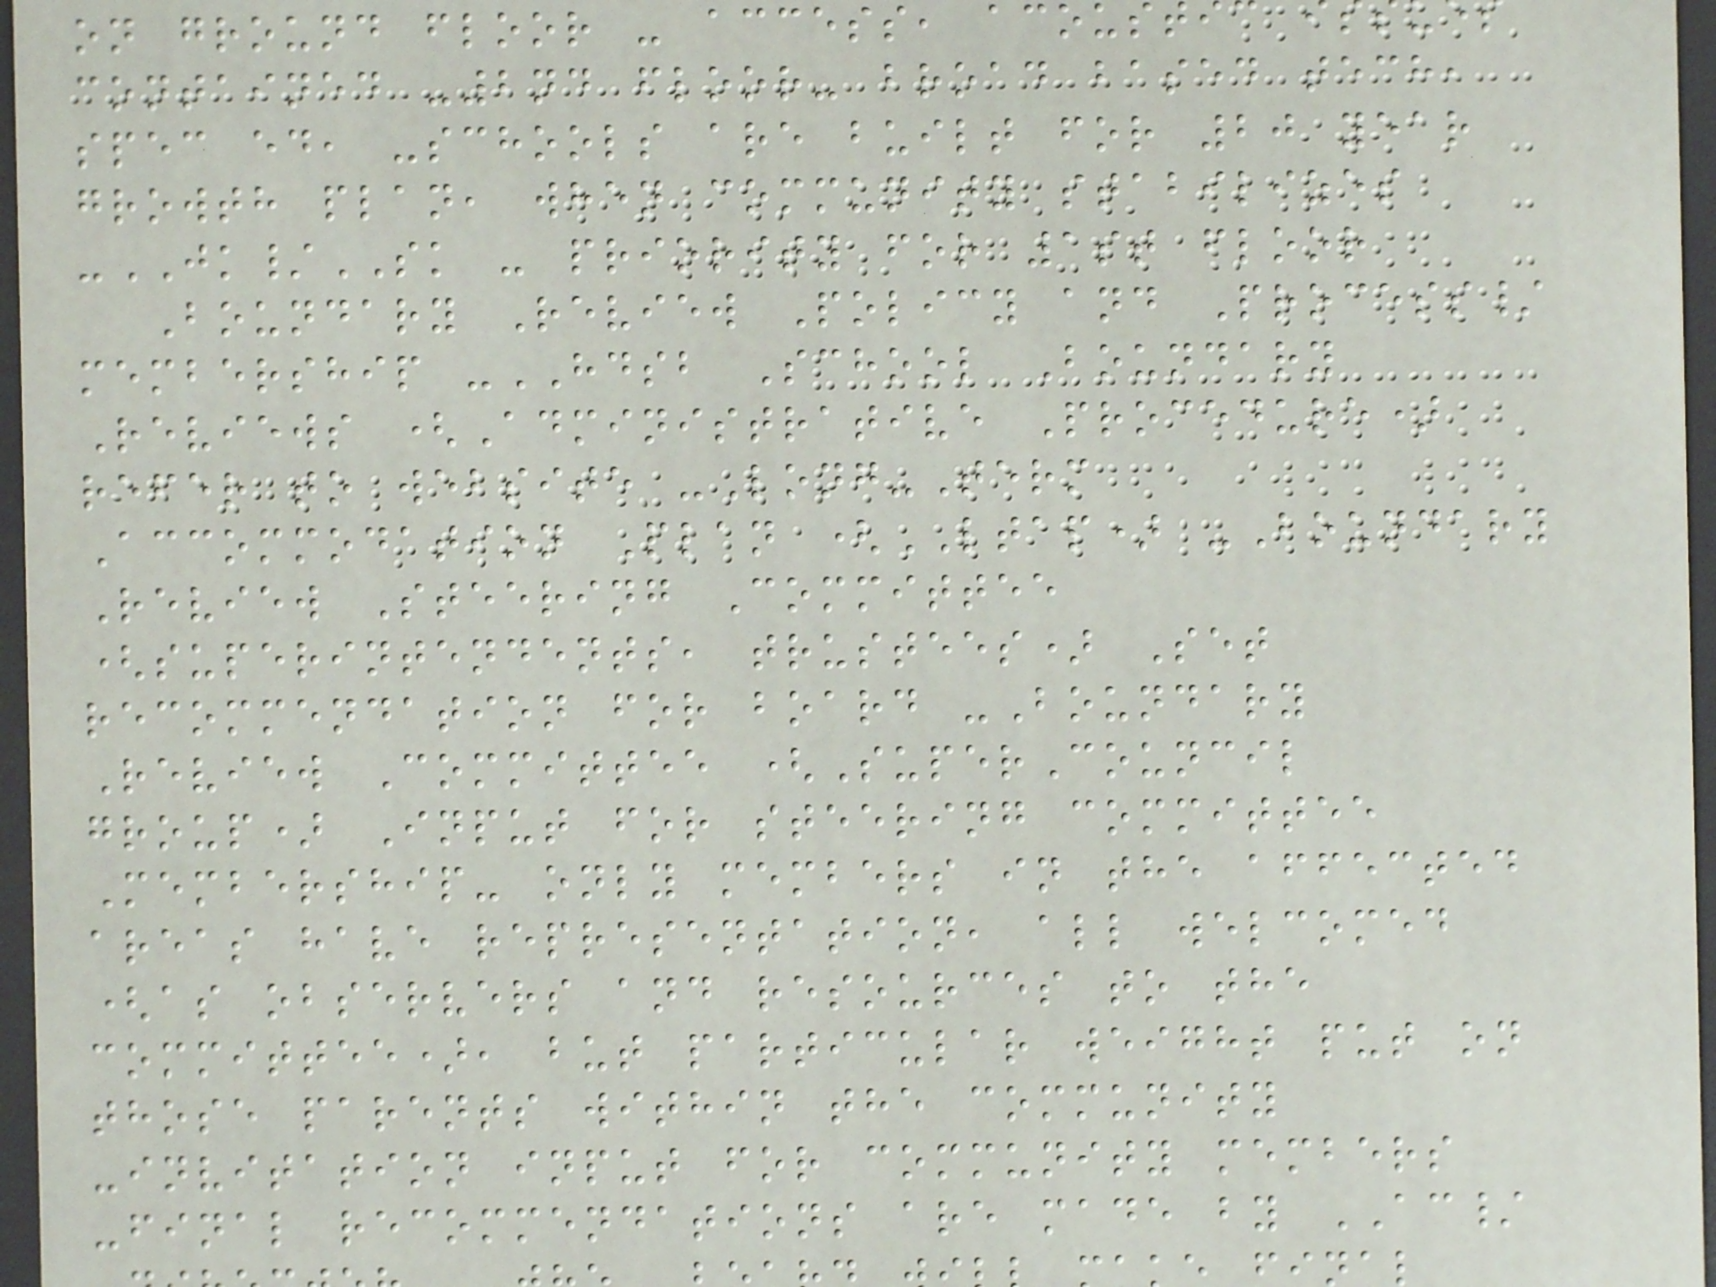on ground floor - access, acous
contained -2nd floor- broad based tech,
spec ed, -schools are built for 20 year
growth plan, when community stabilizes
-JK/SK - priority for 1st floor
Boundary Review Policy and Process/
membership -HDSB School Boundary
Reviews (Administrative Procedure)
refer to website -Long-Term
Accommodation Plan (LTAP) -Boundary
Review Steering Committee
(superintendents, trustees) Set
recommendation for board -Boundary
Review Committee (SuperCouncil
group) Input for steering committee
Membership- only members in the affected
areas have representation, all welcomed
(as observers and resources to the
committee), but particular weight put on
those parents within the community
-invitation input for community members
-final recommendations are made by AC/
